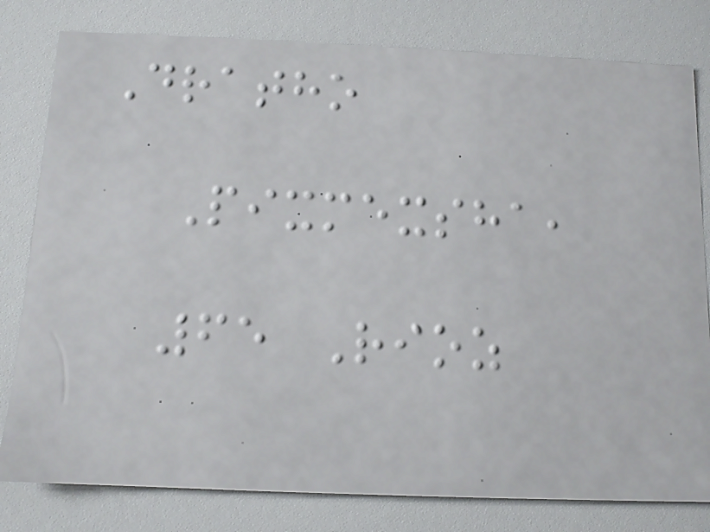Dratho
Pixmexsha,
65 Rioz
